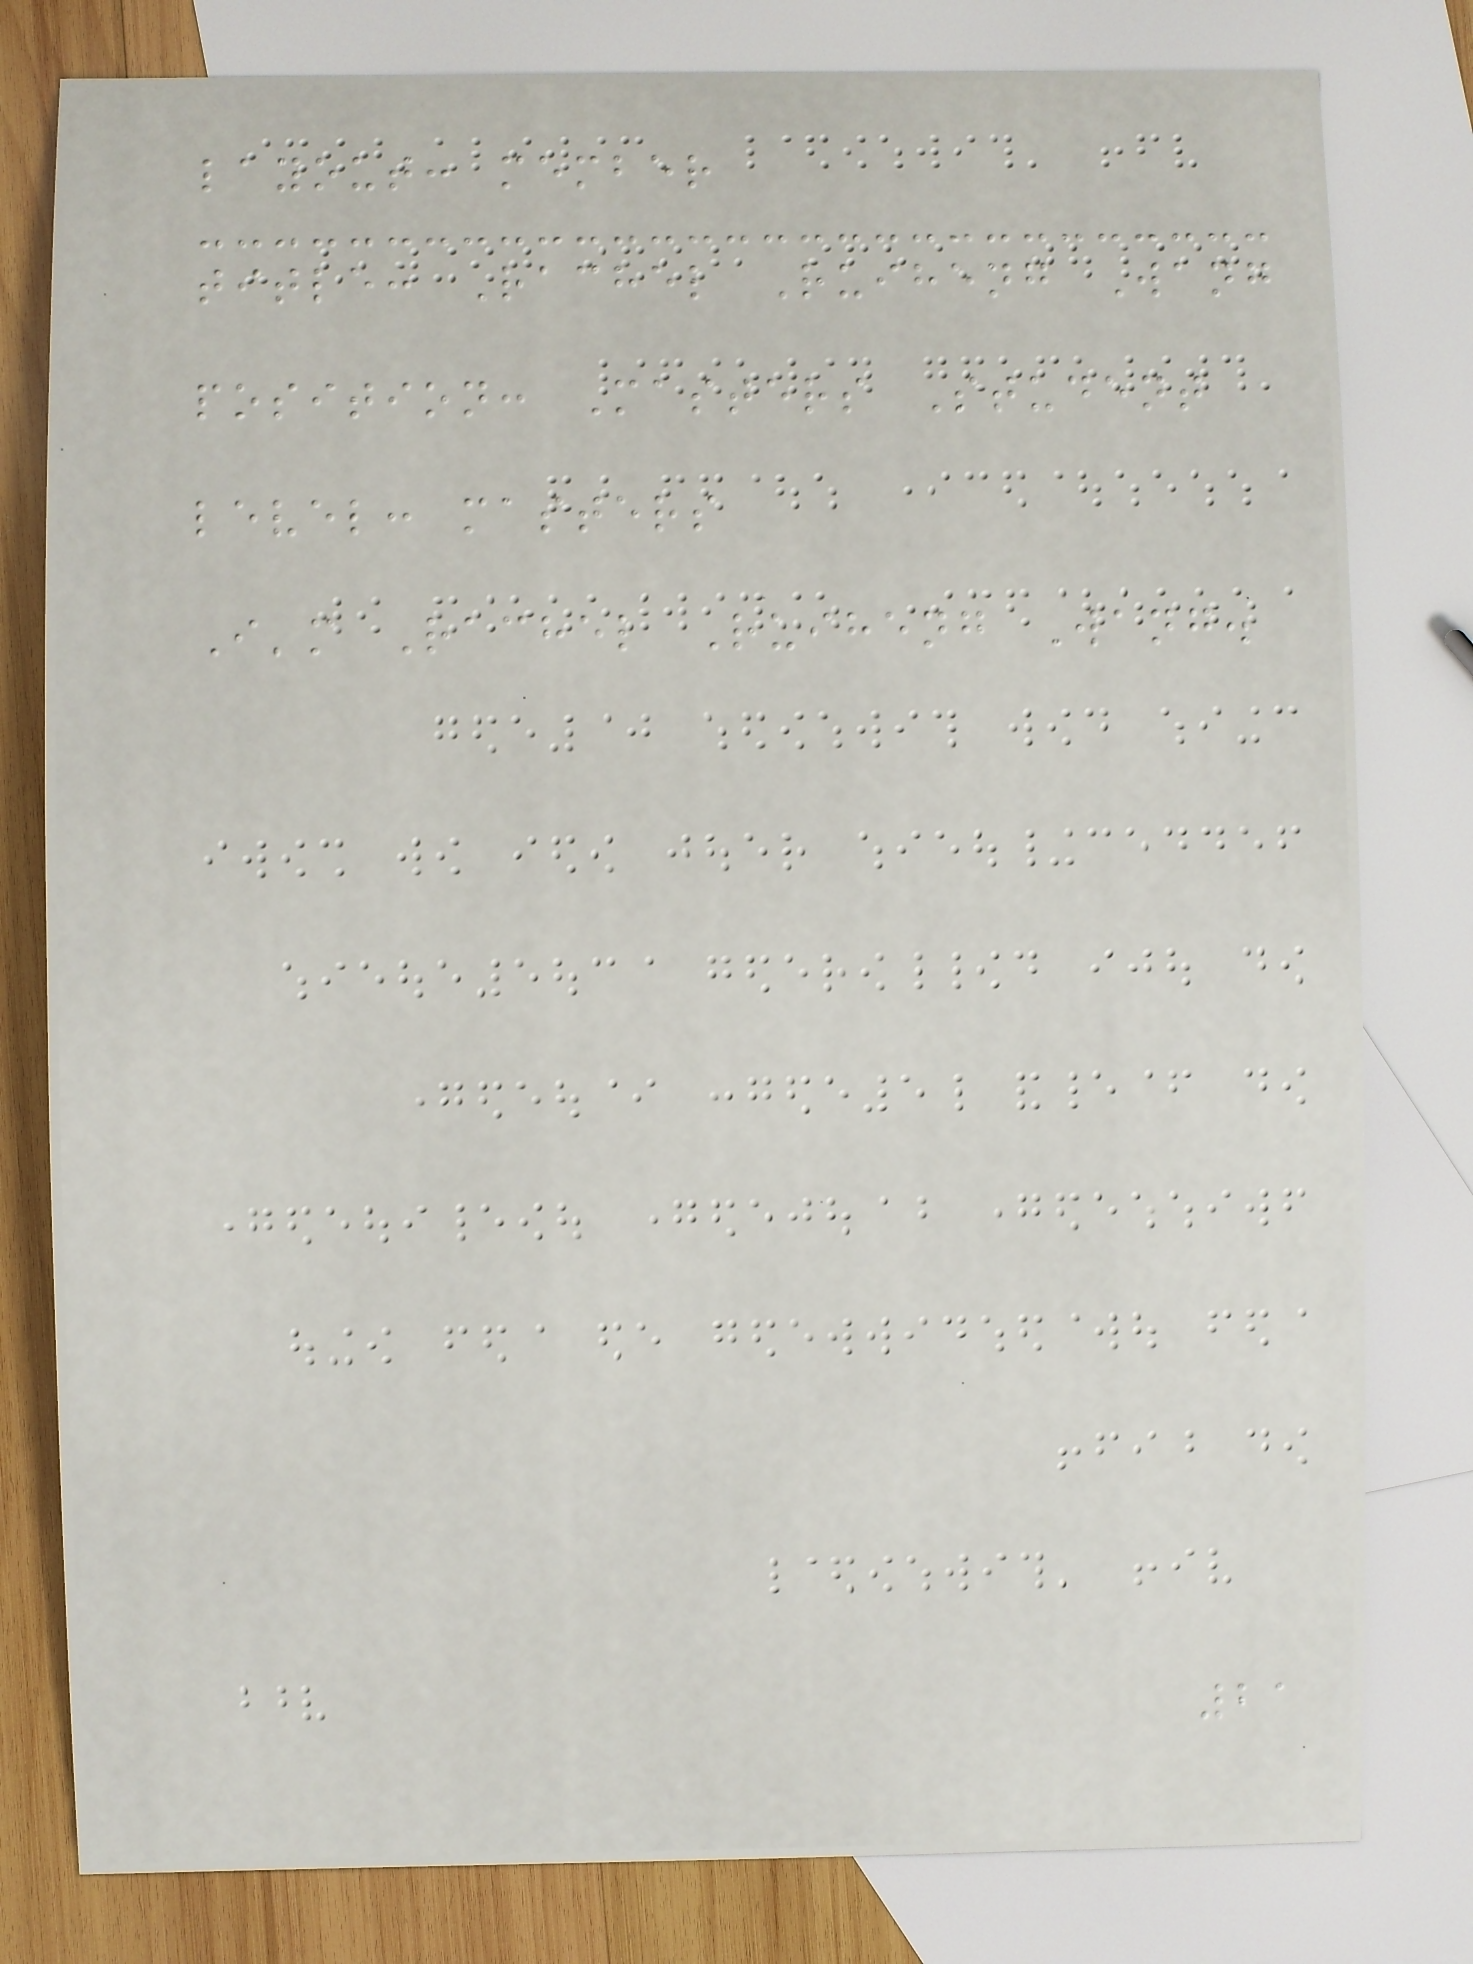layout: member
title: Rachel Ruiheng Wang
position: Masters Student
level: masters
I'm Rachel Ruiheng Wang.
21
